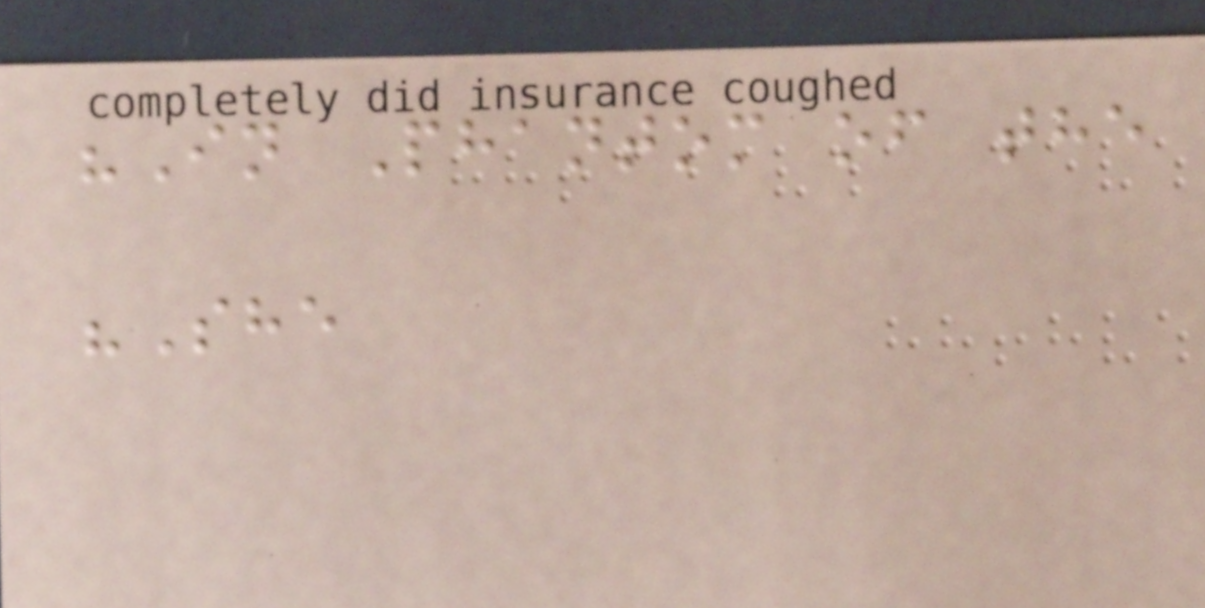"In Phantom of the
"She
